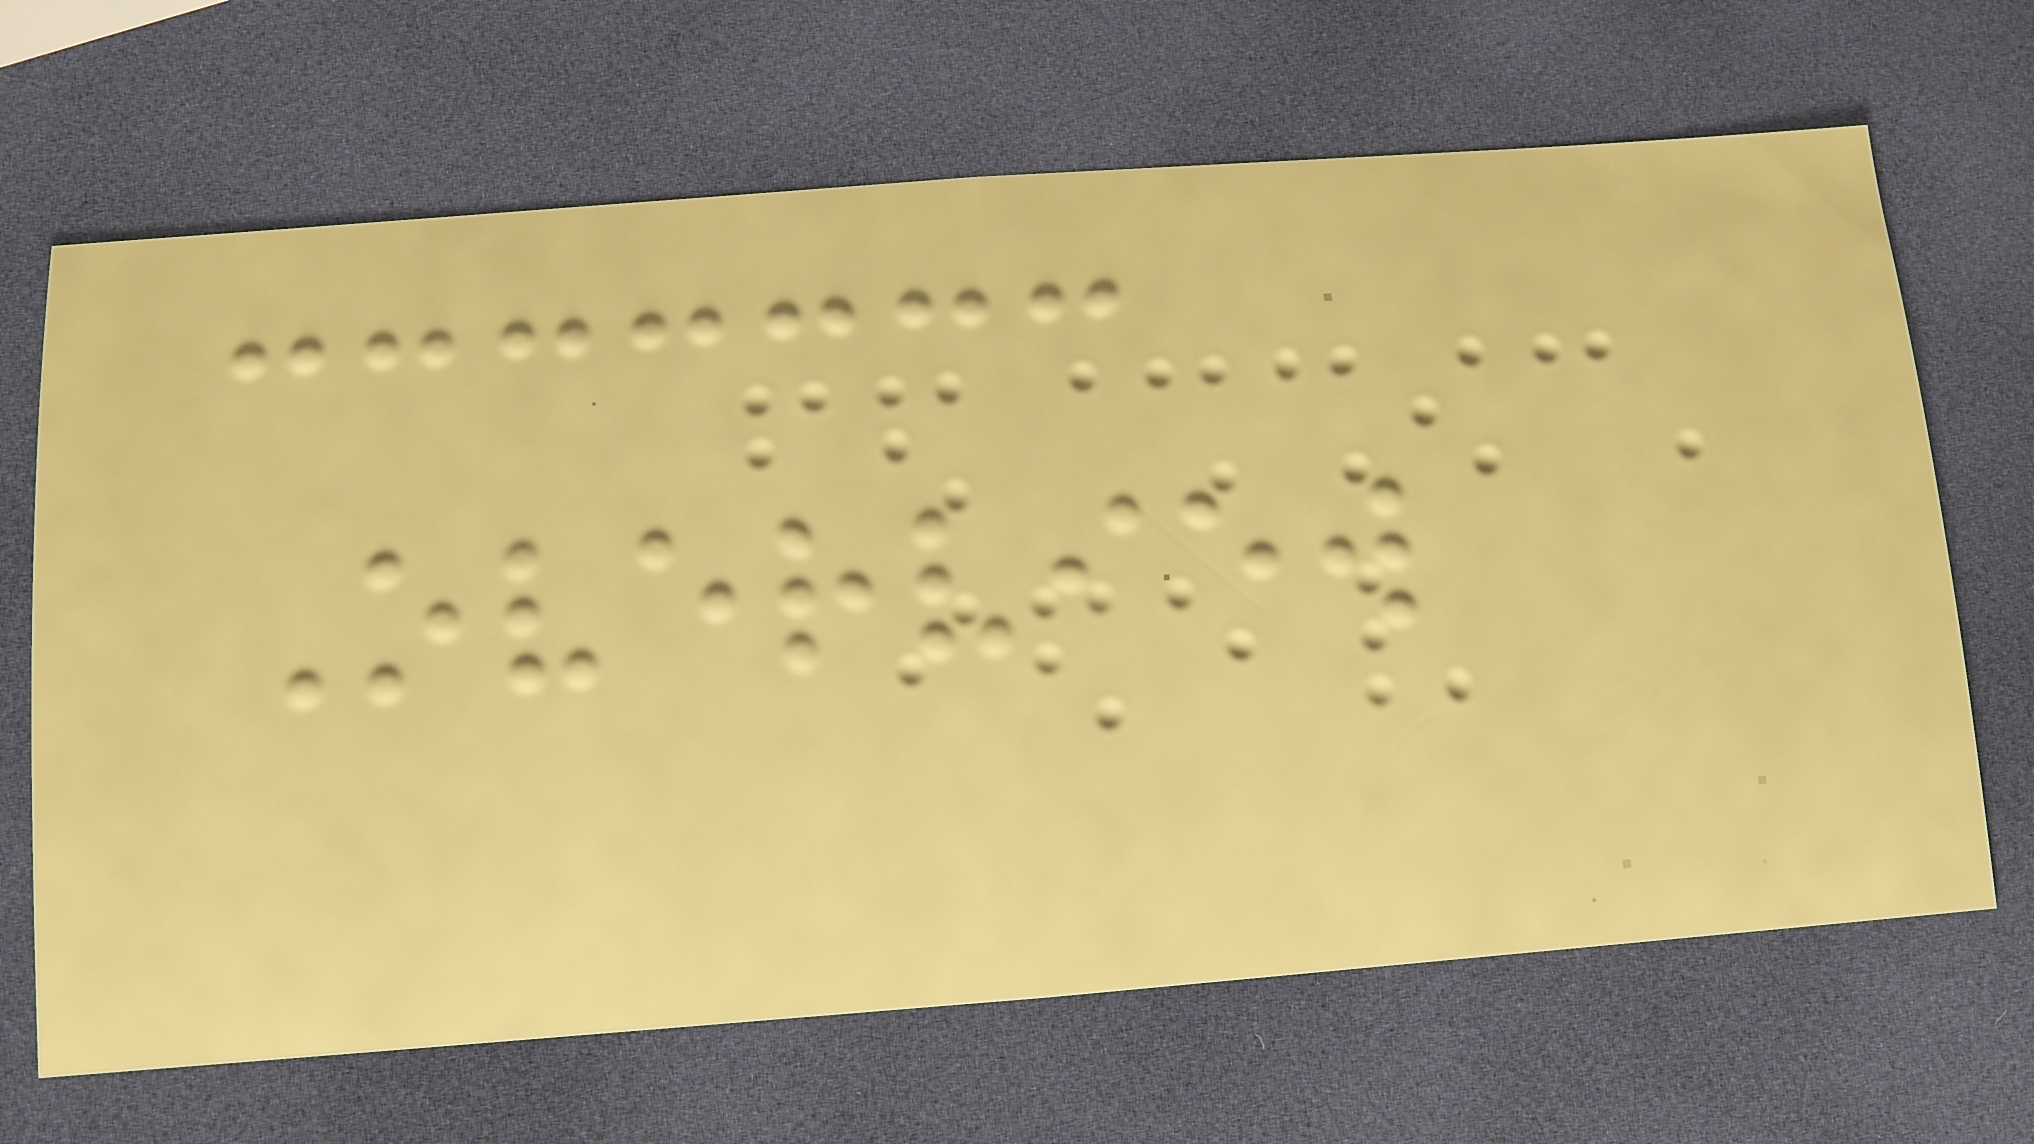Overview
